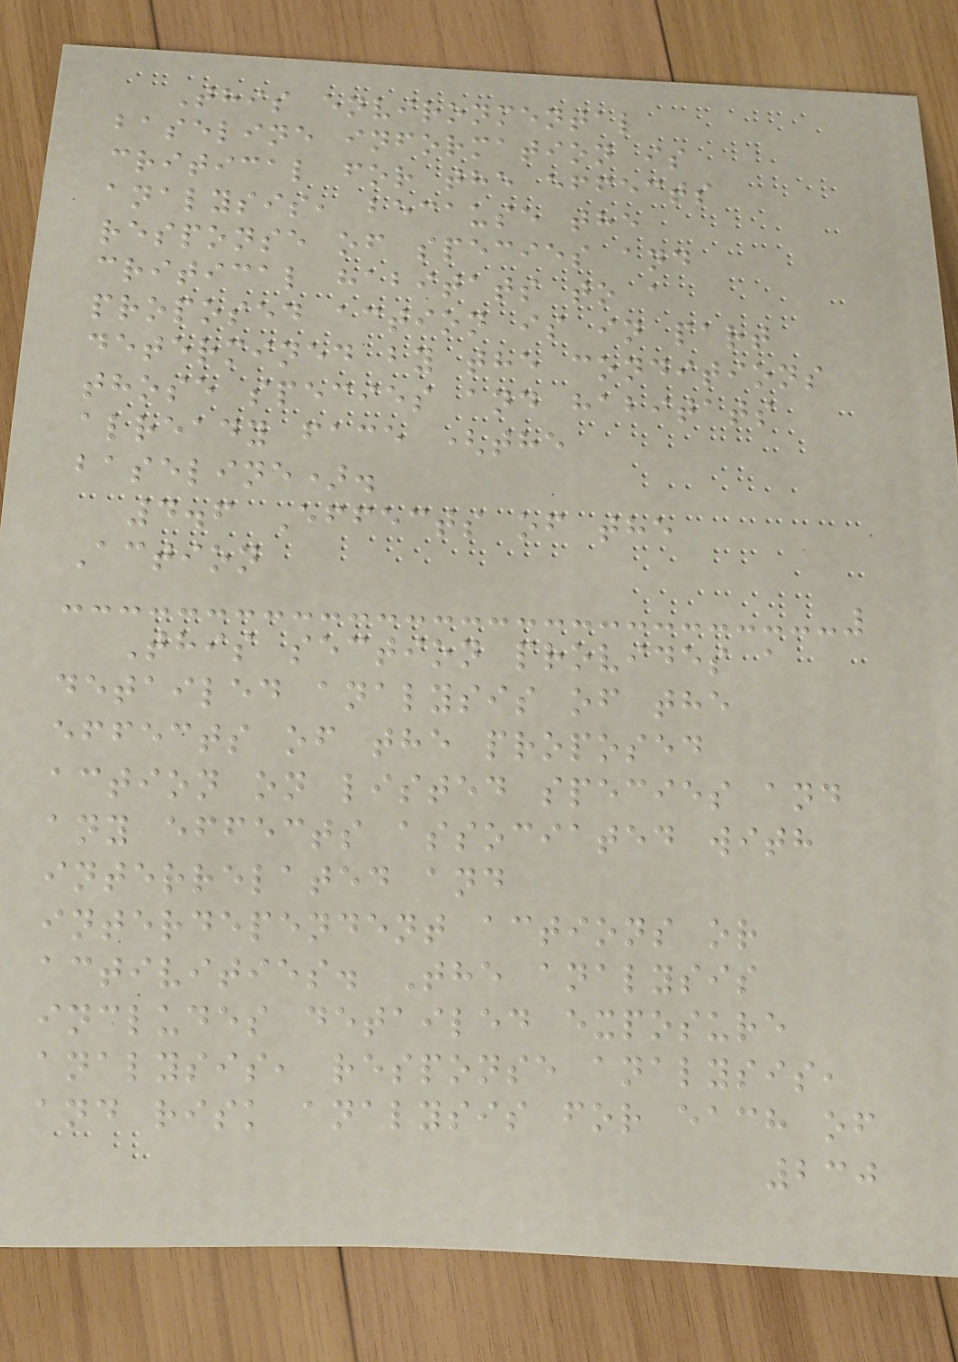This environmental
baseline information is
critical for the effects
analysis, because the
response of species and
critical habitats to a
proposed action is in part
determined by the conditions
those species and habitats
already face (the
baseline).
4.6 Effects of the
Action
This section provides a
detailed analysis of the
effects of the proposed
action on listed species and
any effects associated with
interrelated and
interdependent actions or
activities. The analysis
includes detailed exposure
analysis, response analysis,
and risk analysis for each of
230
